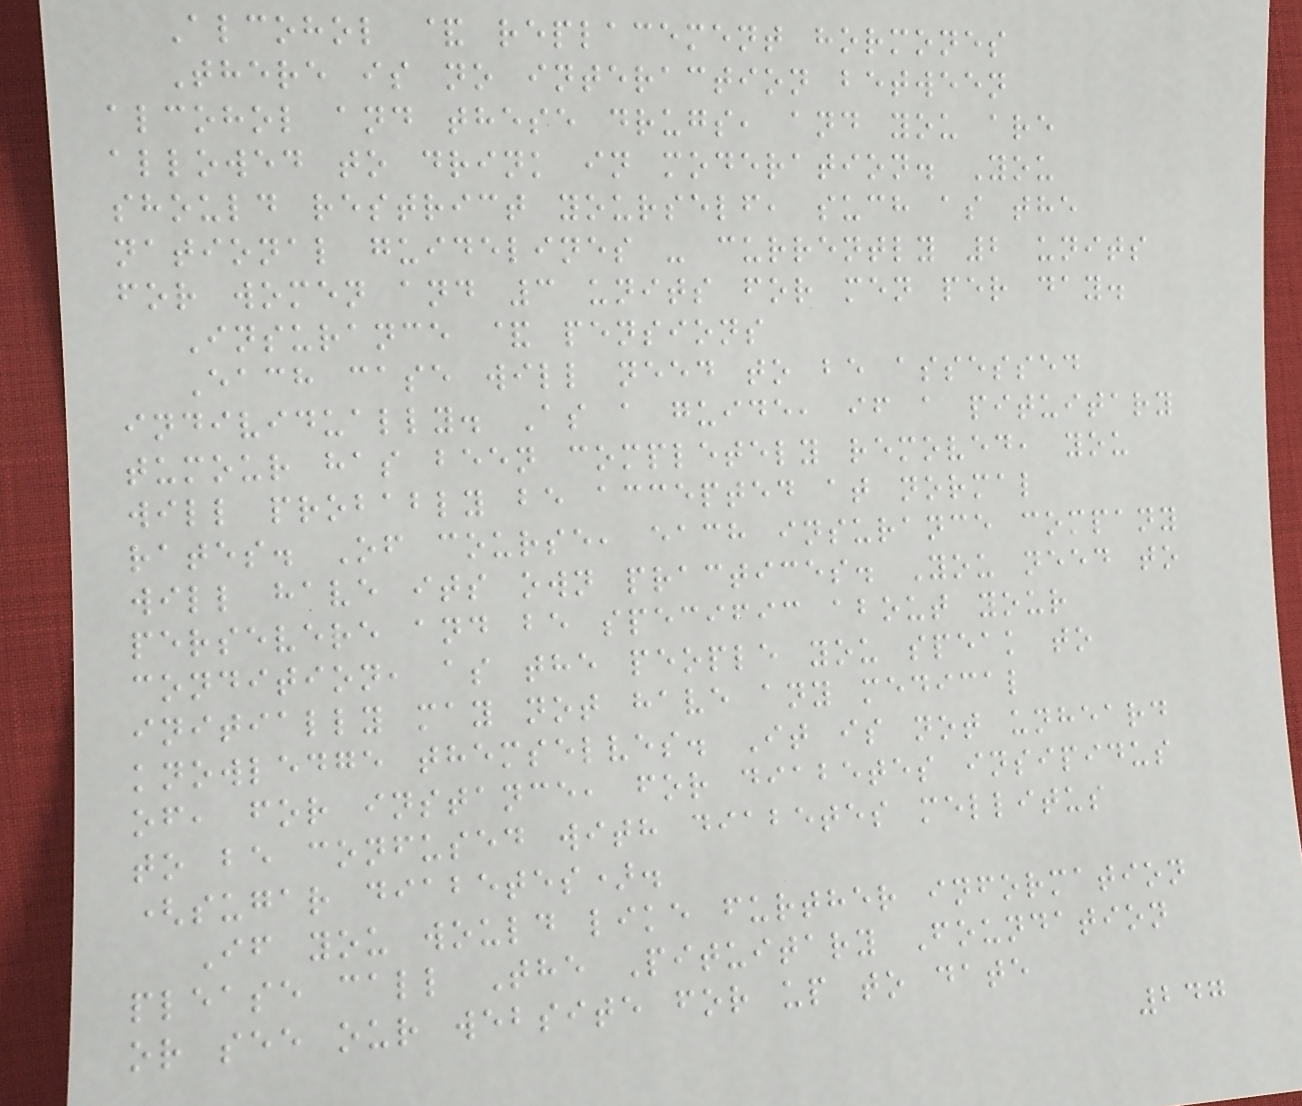Alcohol & replacement hormones
There is no interaction between
alcohol and these drugs, and you are
allowed to drink in moderation. You
should restrict yourself, such as the
national guidelines - currently 2 units
for women and 3 units for men per day.
Insurance & pensions
Each case will need to be assessed
individually. As a guide, if a pituitary
tumour has been completely removed, you
will probably be accepted at normal
rates. Of course, each insurance company
will have its own practices. You need to
persevere and be specific about your
condition, as the people you speak to
initially may not have any medical
knowledge themselves. It is not unheard
of, for instance, for diabetes insipidus
to be confused with diabetes mellitus
(sugar diabetes).
If you would like further information
please call The Pituitary Foundation
or see our website for up to date
247
